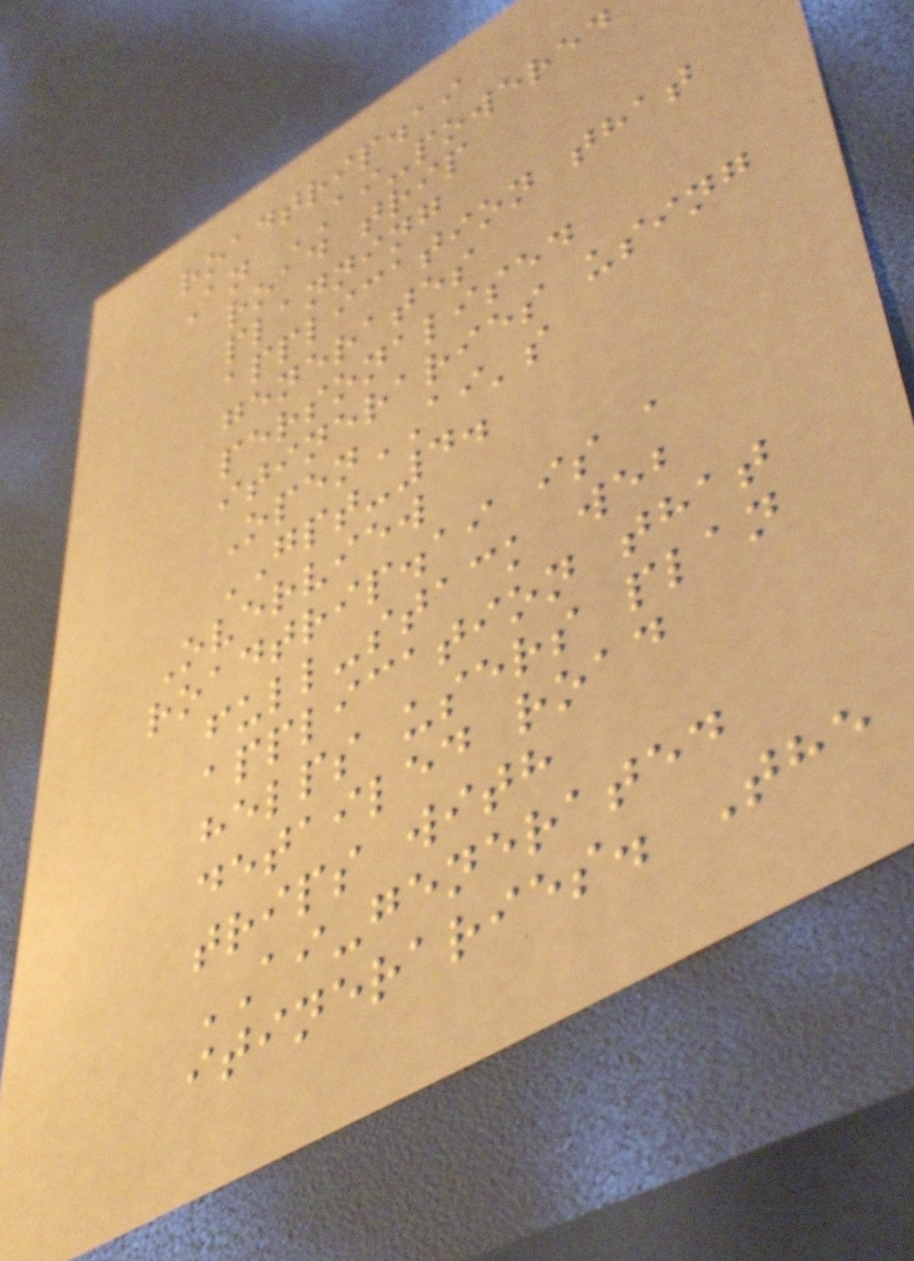roadtrip.ai
An AI-powered
road trip
planning
application that
generates
personalised
itineraries using
OpenAI's
GPT-4.
Overview
roadtrip.ai is a
full-stack web
application that
helps users plan
detailed road
trips with
AI-generated
itineraries. The
